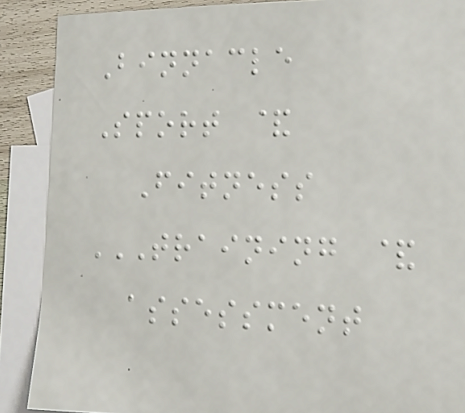Binnacle
Sport &
Fitness
TRAINING &
ASSESSMENT
